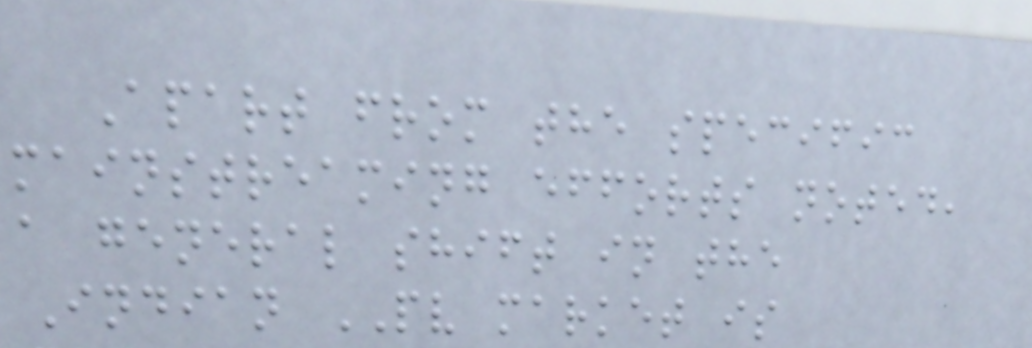Apart from the specific
mainstreaming efforts noted,
a general shift in the
Indian PV market is
